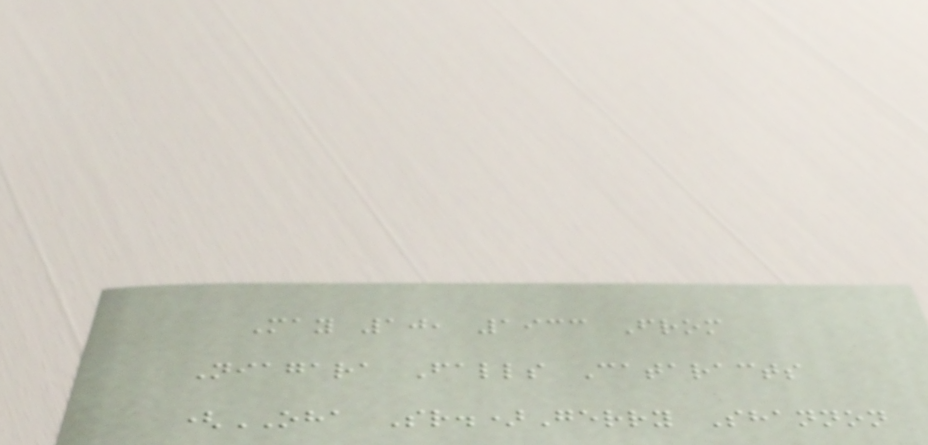May 10, 1933 From
Niagara Falls Cataracts
(OHA Sr.)Gerry Shannon
